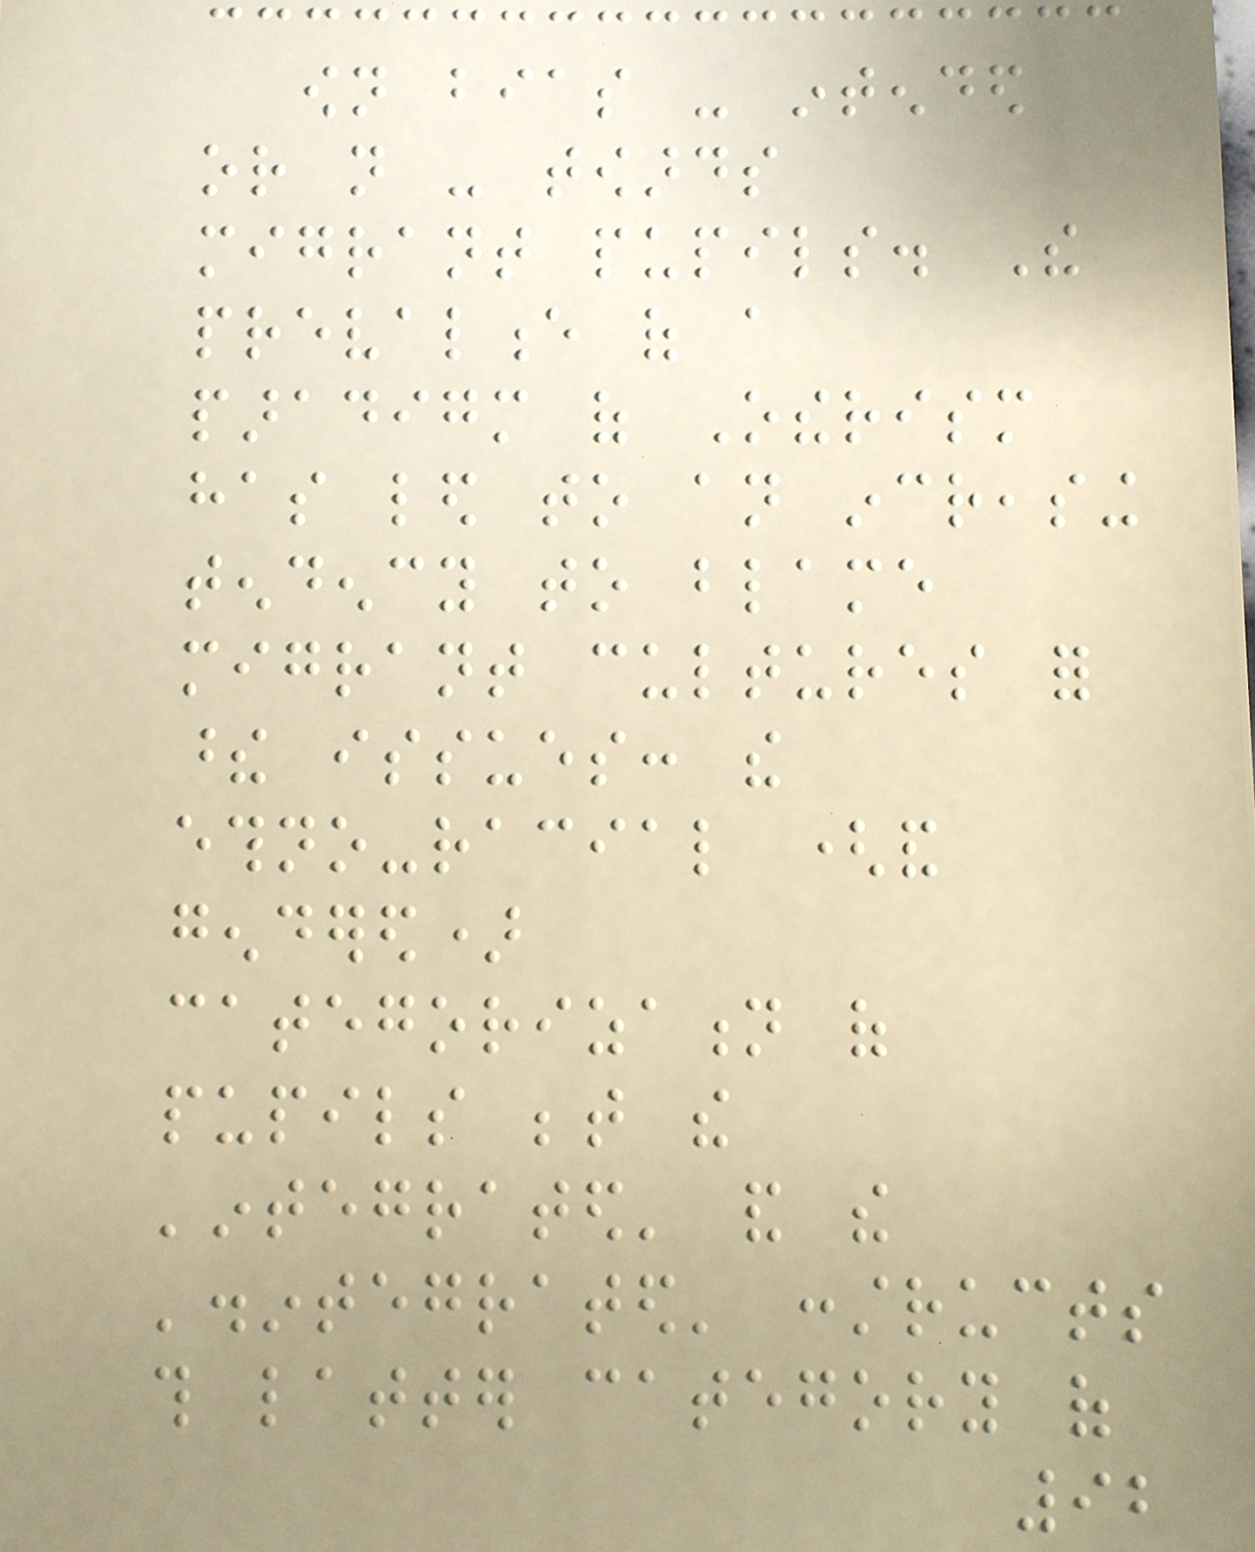own bias - intended
or not - towards
migrant pupils. The
prevalence of a
paradigm of Otherism
has led to an increasing
tendency to blame
migrant cultures for
these issues: the
ethno-racial (and
gendered)
categorization of
pupils between the
'integrated' and the
'disintegrated' constructs
this latter category of
92
